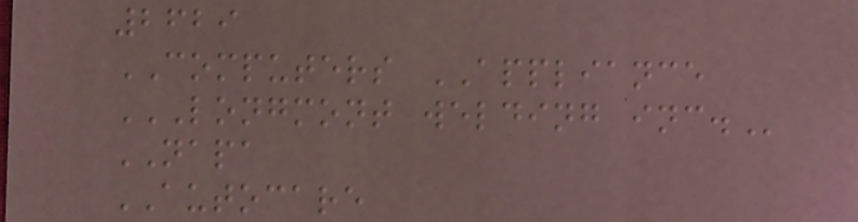2629
COMPUTERS APPLIANCE
LONGMONT WELDING INC.
NAPA
AUTOCARE
